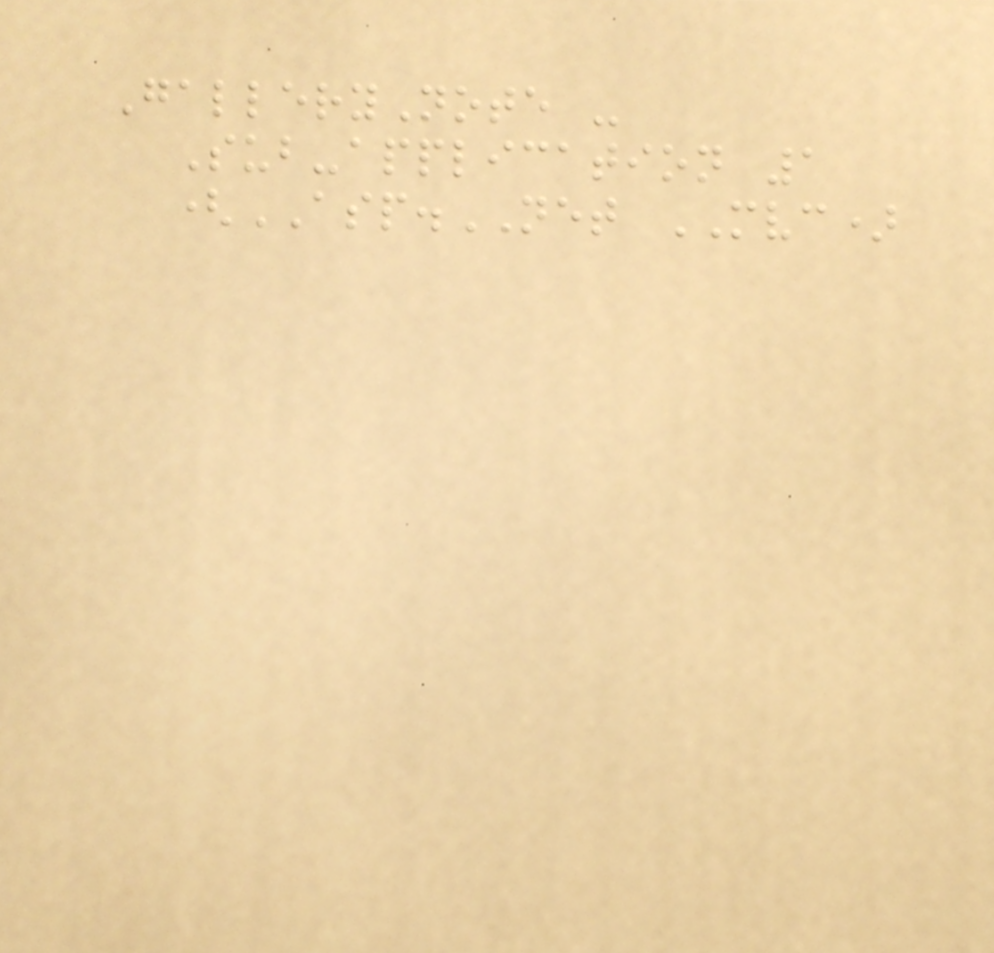GalleryNote -
Sub-application 1
(ASP.NET MVC)
